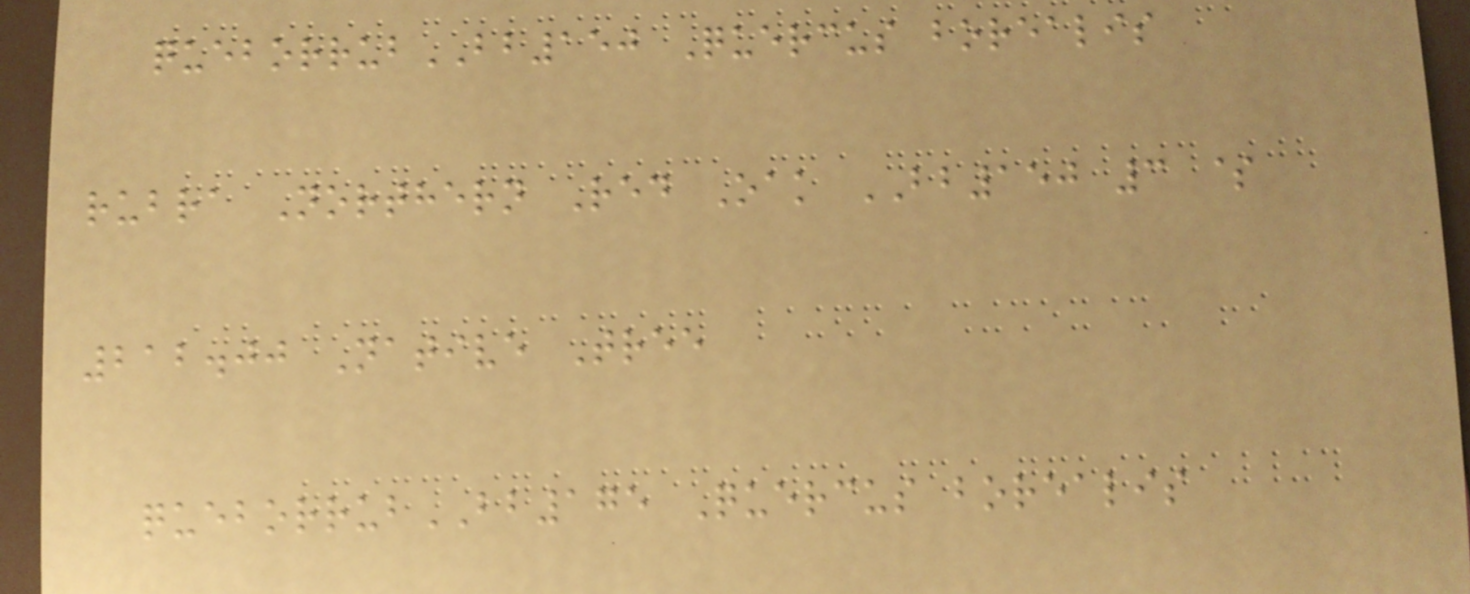queborrubBB150 Quercus borealis
rubra Northern Red Oak BB150 3 $
212.00 Native Tree
queborrubBB175 Quercus borealis
